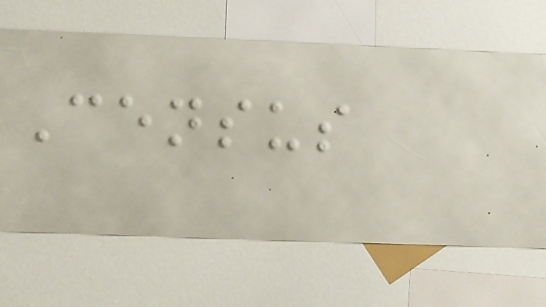Census
